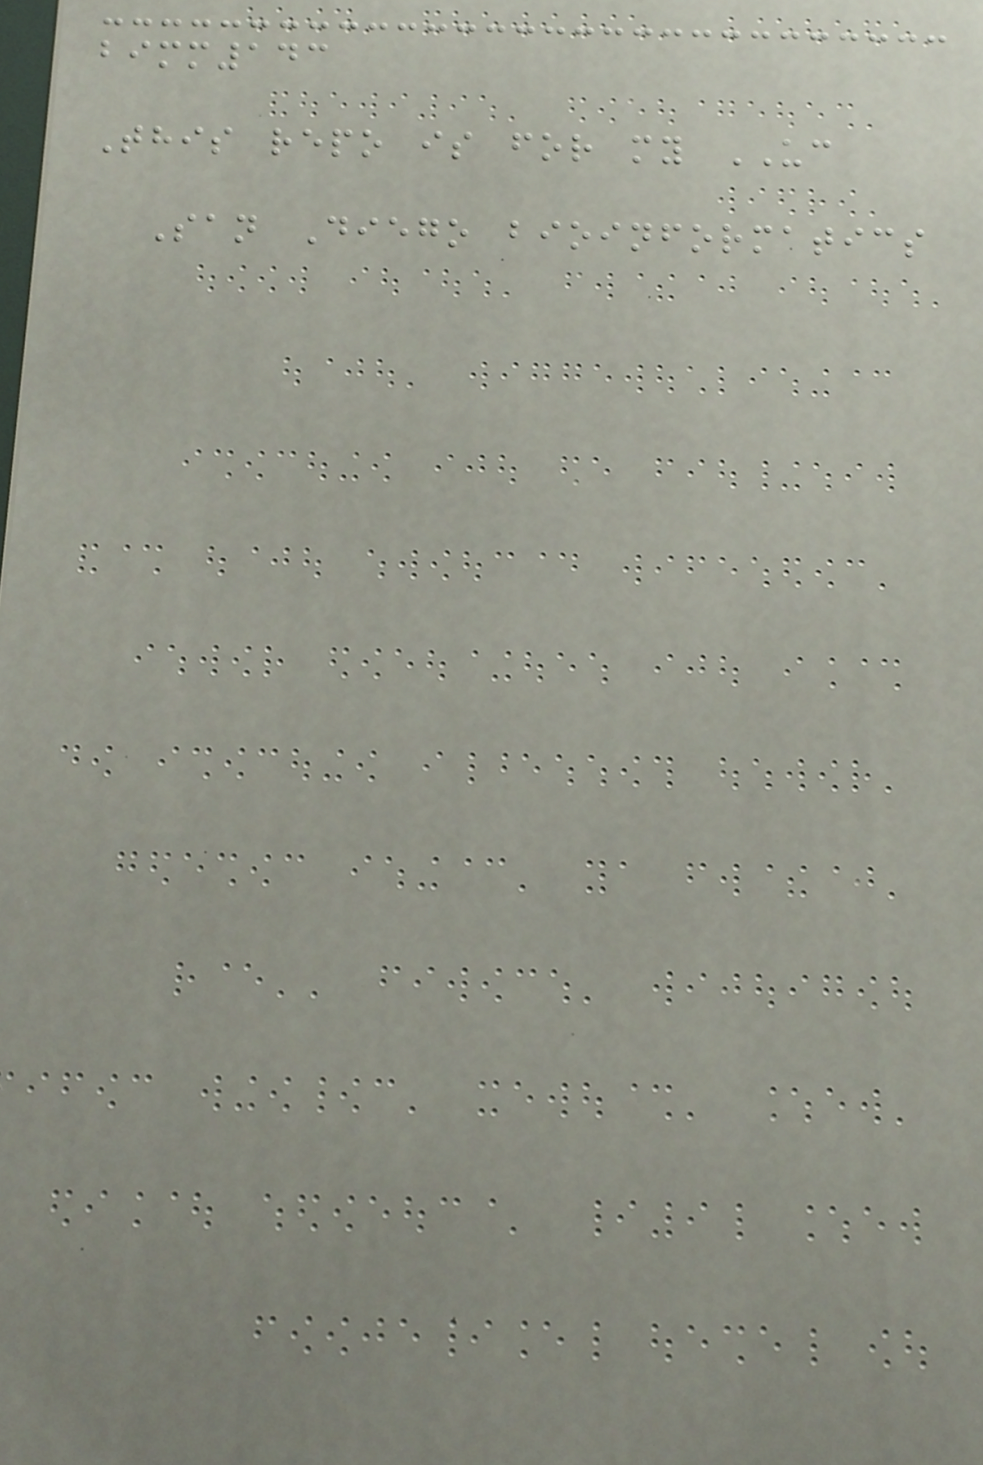bimm143
This repo is for my UC
San Diego bioinformatics
